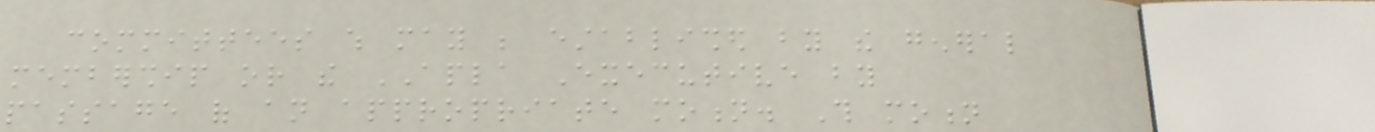committees which may be established by the general
membership or the APLA Executive by
passage of an appropriate motion. This motion
